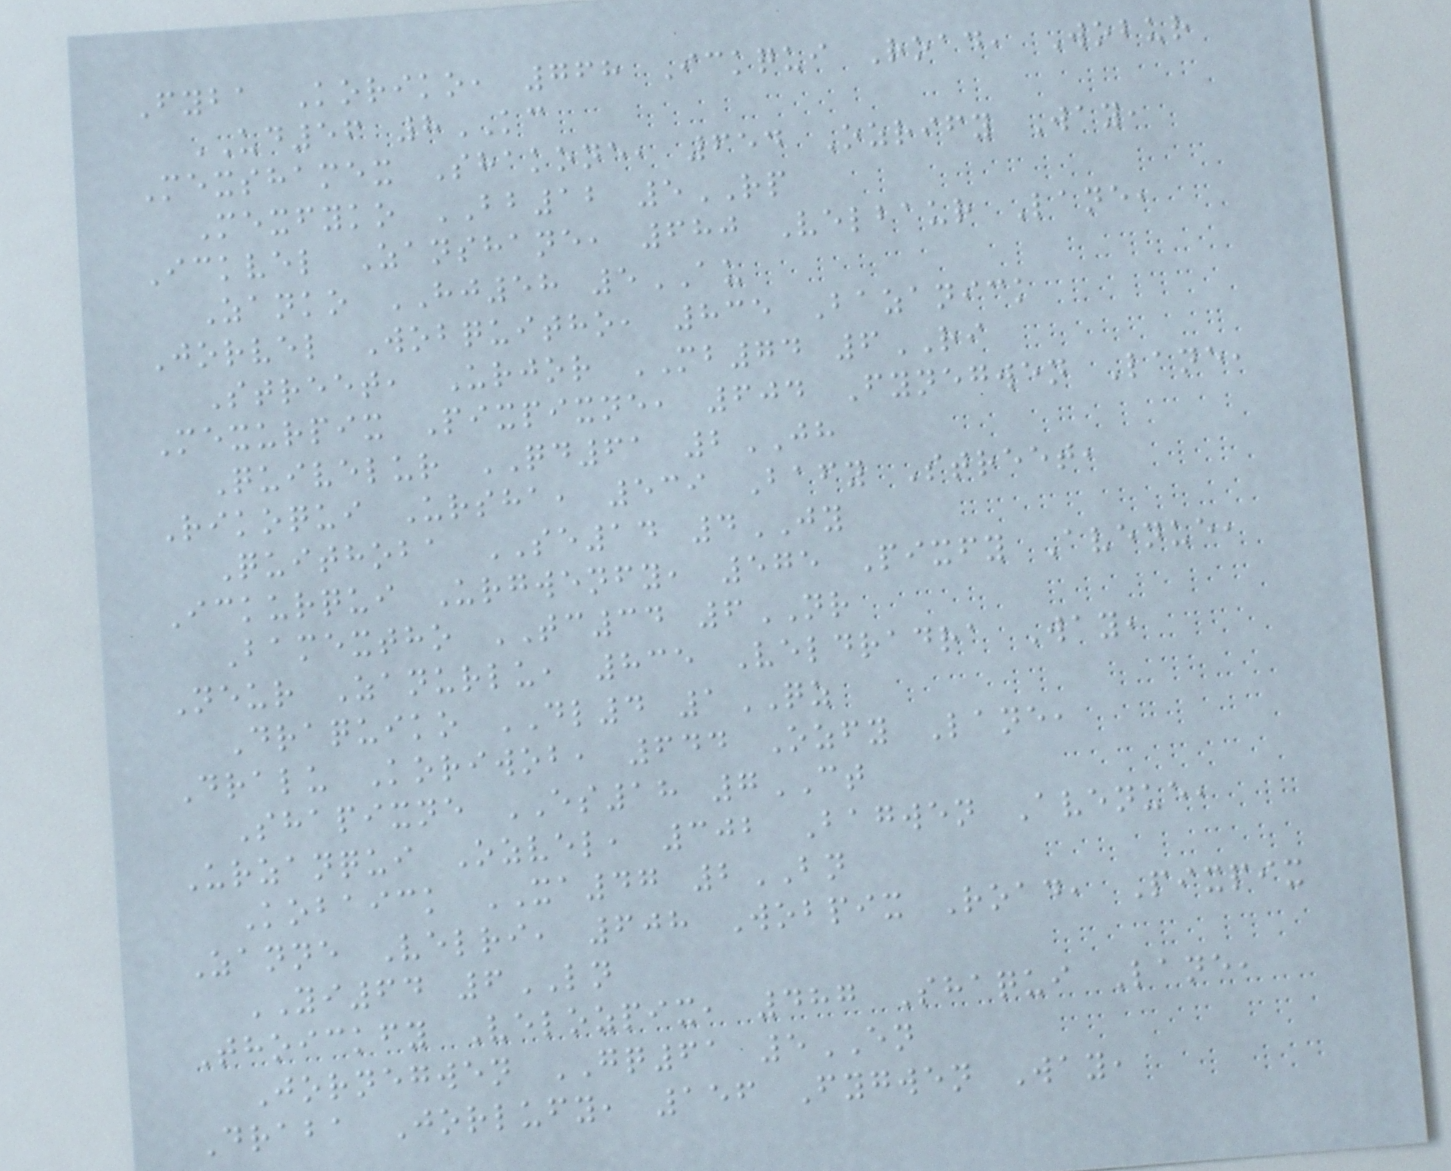Fyba Koriko, 768 Ickqui Road, Wobur
UD56 8KC
Mexshamex Shakone, 654 Ozrify Way,
Mexfyko BB12 5RP
Ickvel Zanshane, 680 Velbaur Lane,
Zanko HJ58 5AU
Jorvel Wobquitho, 835 Bazanick
Street, Urjor MB74 6RI
Mexurpix Pixpixne, 604 Fynegwen Lane,
Quivelur QD61 2JH
Rikoqui Ursha, 539 Bafy Street,
Quithoba SE14 4JY
Ickurqui Urgwenfy, 575 Pixfy Avenue,
Bamextho TC34 6NR
Neur Zanurlu, 835 Veldradra Way,
Draquiko DL4 1QZ
Dralu Koriwob, 644 Ozfy Lane,
Shapixne ES18 7CT
Urzanqui Ozvel, 302 Bagwen Avenue,
Kobaick XA47 2BN
Zanne Velri, 608 Wobpix Road, Pixpix
YI64 6LN
Thoickfy Velozpix, 487 Shaqui Lane,
Jornegwen GQ61 5EN
Draba Jorlufy, 156 Fygwen Way,
